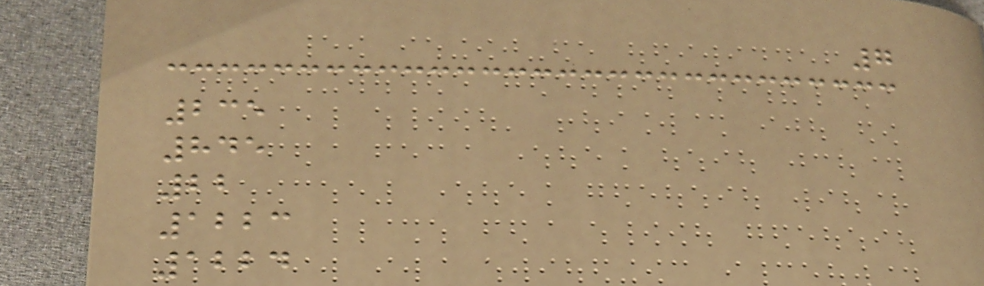7
235
845
22
1223
1224
